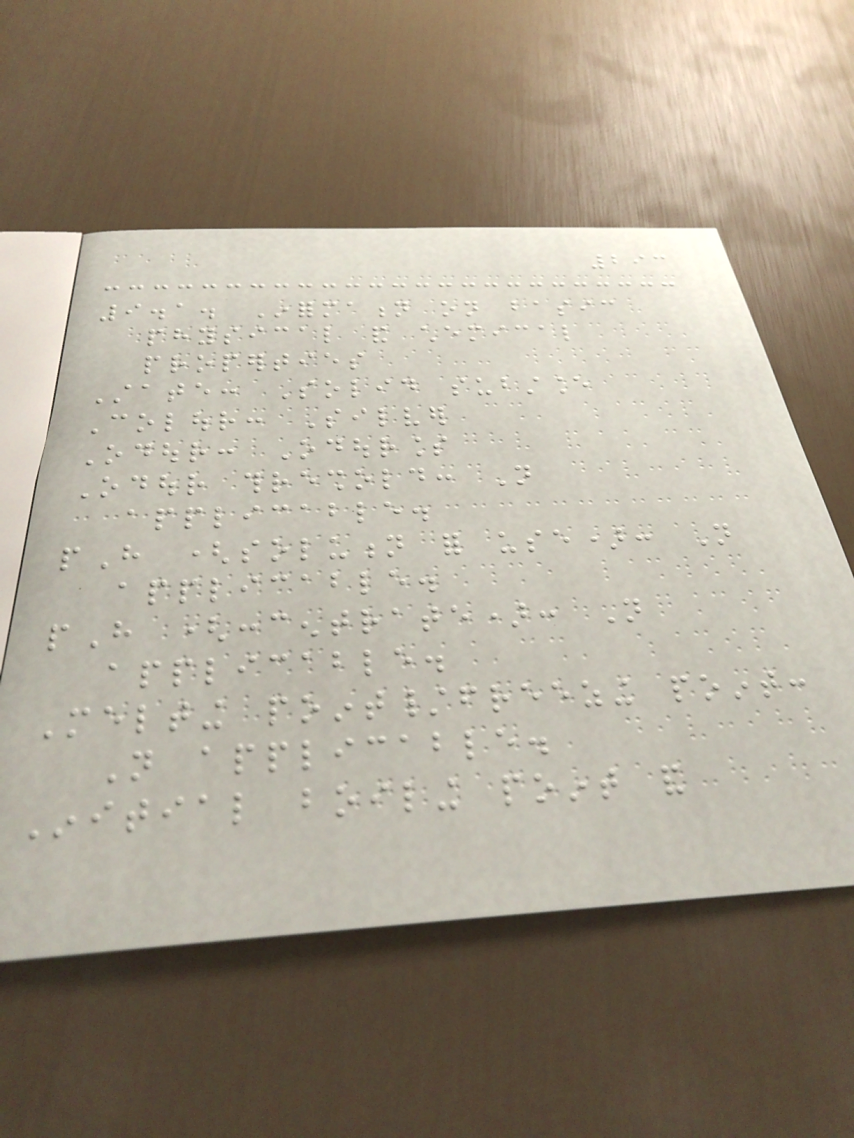293
9.1. Information on basic
physical and chemical
properties
State: Solid substance
Colour: Silver
Odour: Odourless
Odour threshold: Not
applicable.
pH (solution for use): Not
applicable.
pH (concentrate): Not
applicable.
Melting point/freezing point:
Not applicable.
Initial boiling point and
